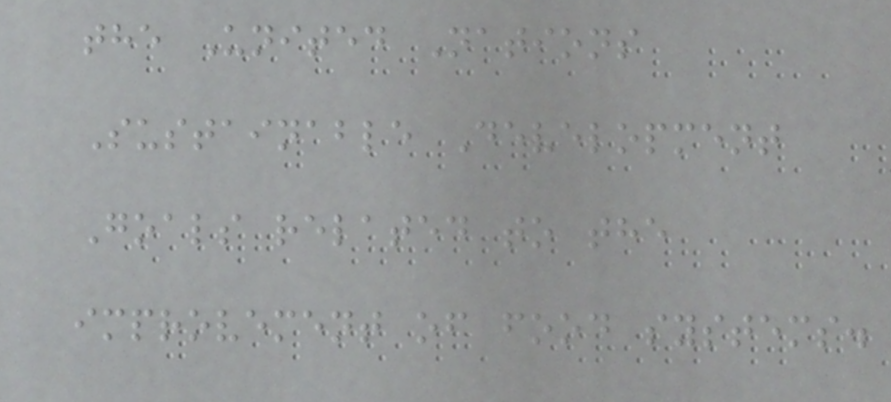the United Nations
Sustainable Development
Goals related to the
improvement of food systems.
